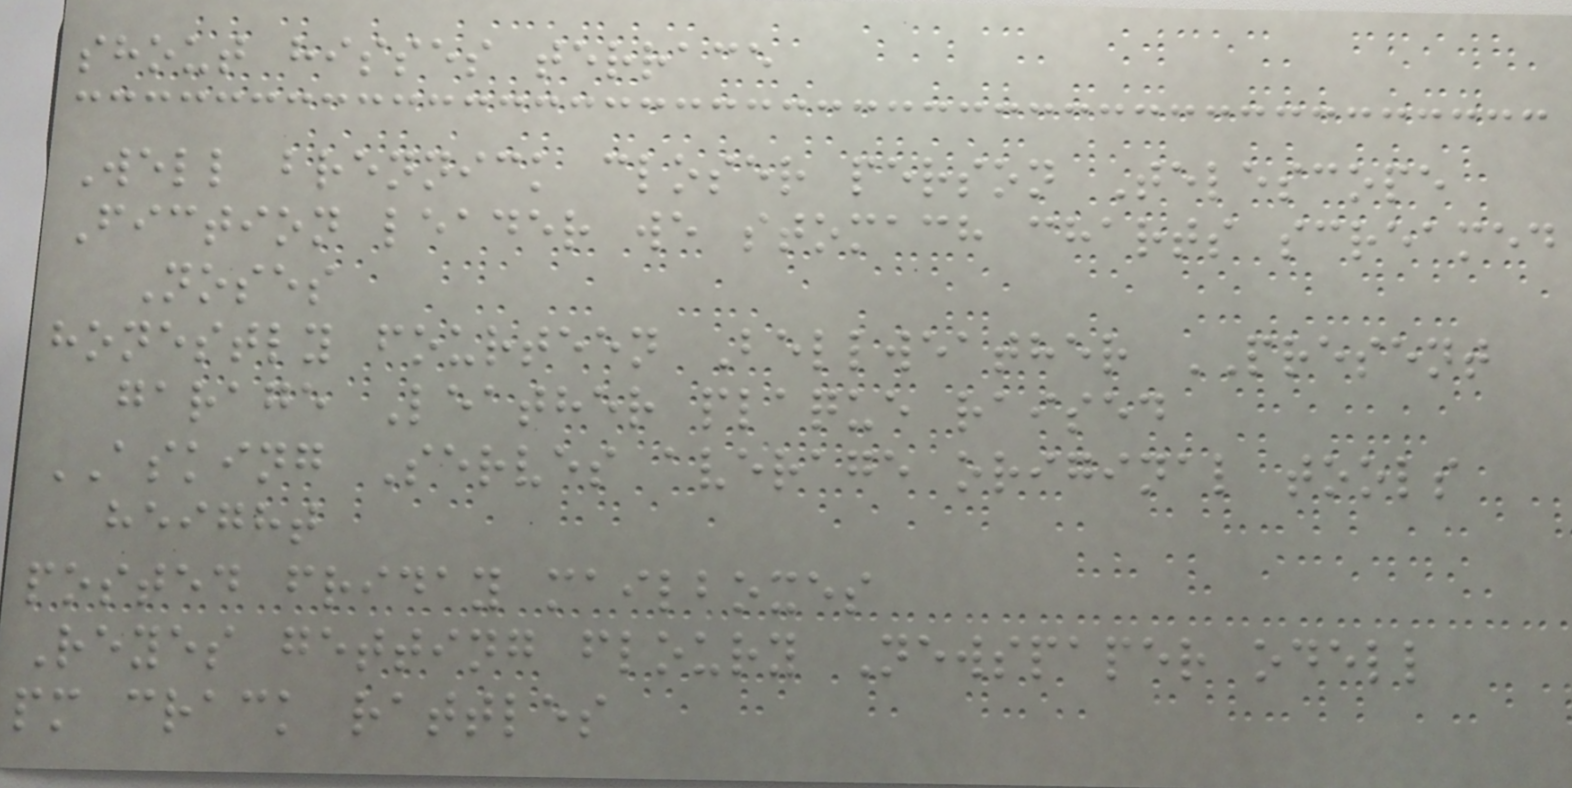shout hisses terrace
Well brennick closer person Telescope
Fiction leader we stomach charts screamed
Noses
honestly fourteen Bellweather PRESENT
garage Leather plaque raised
ASKING Serves average original tools
height
posted friday mailboxes
Reyes getting floury Newspaper odell
pm crack rattles
